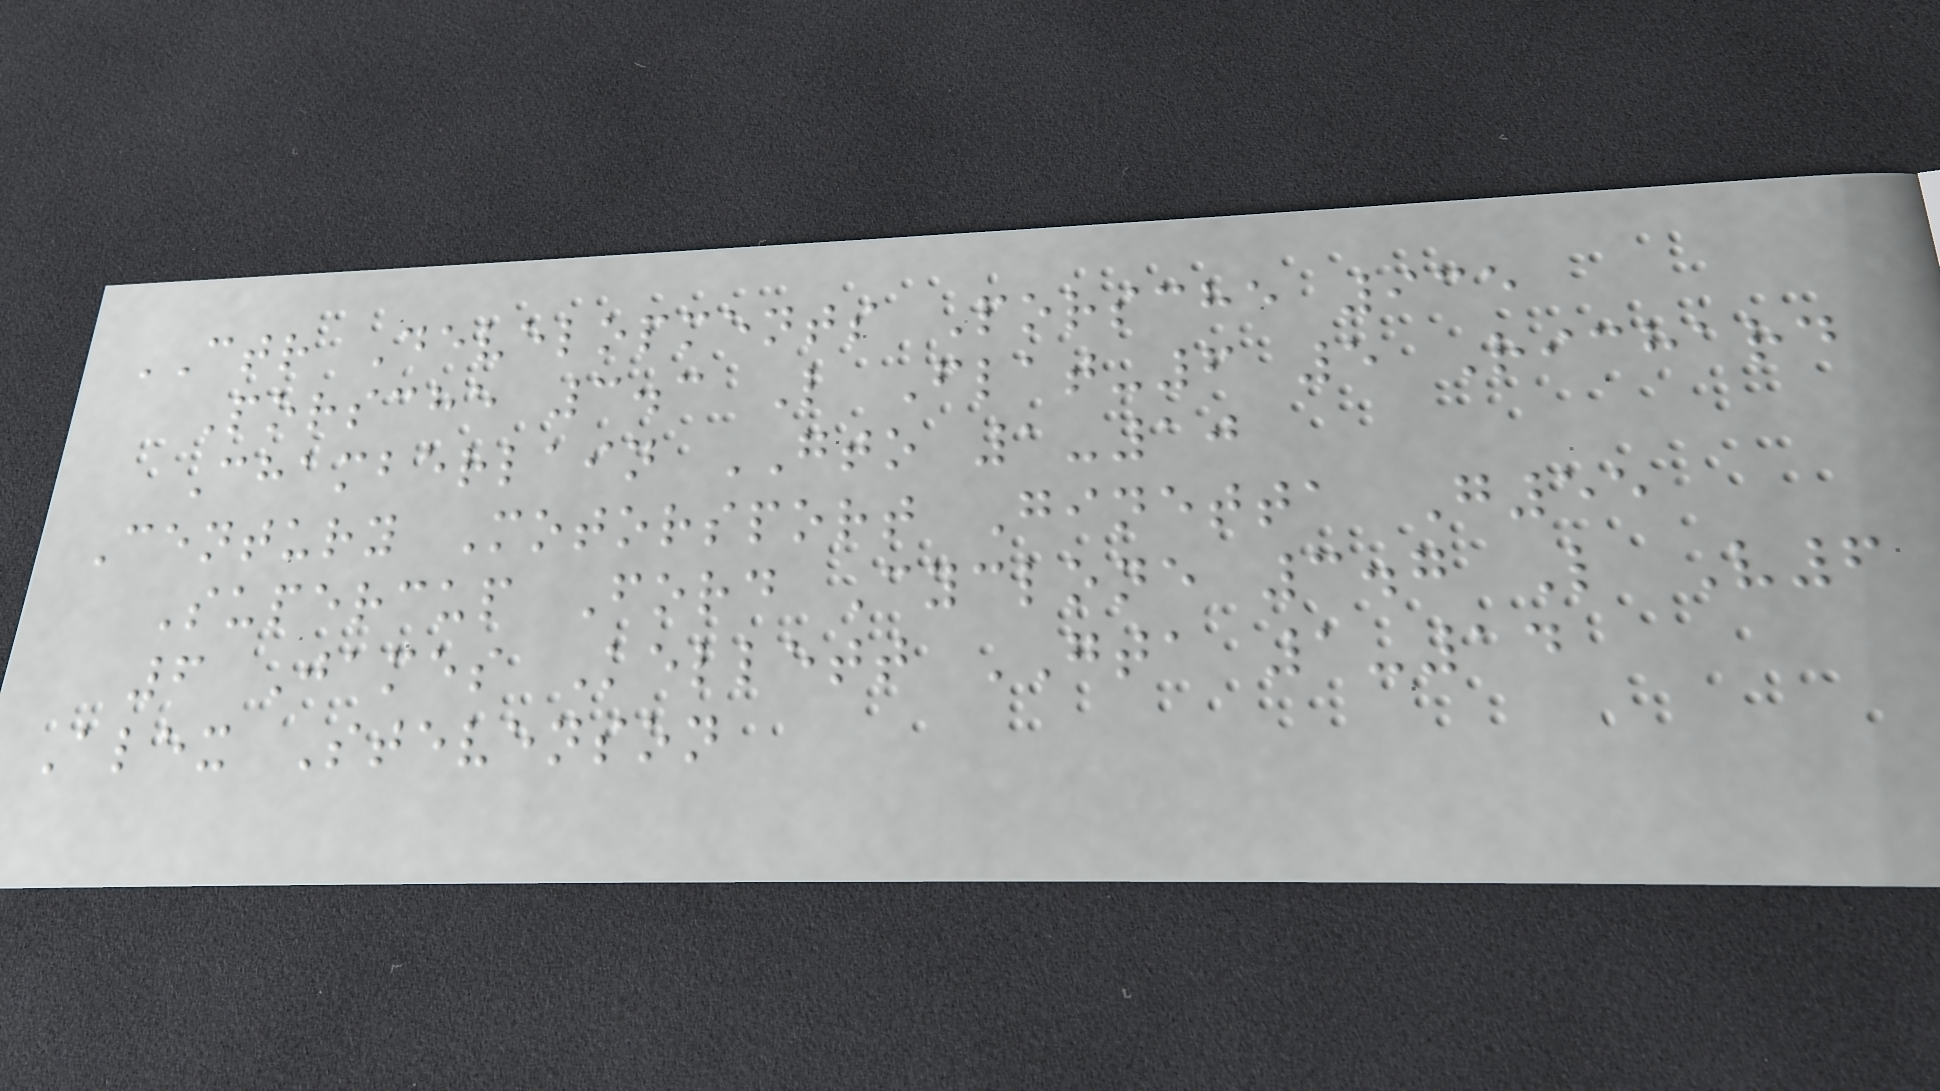CTR Developments Porsche 935
Porsche 3.3 L Flat-6 5 Richard
Chamberlain GTO 1-10
Century Motorsport Ginetta G55
Supercup Ford Cyclone 3.7 L V6
6 James Kellett GTA 1-14
Alex Stevenson
